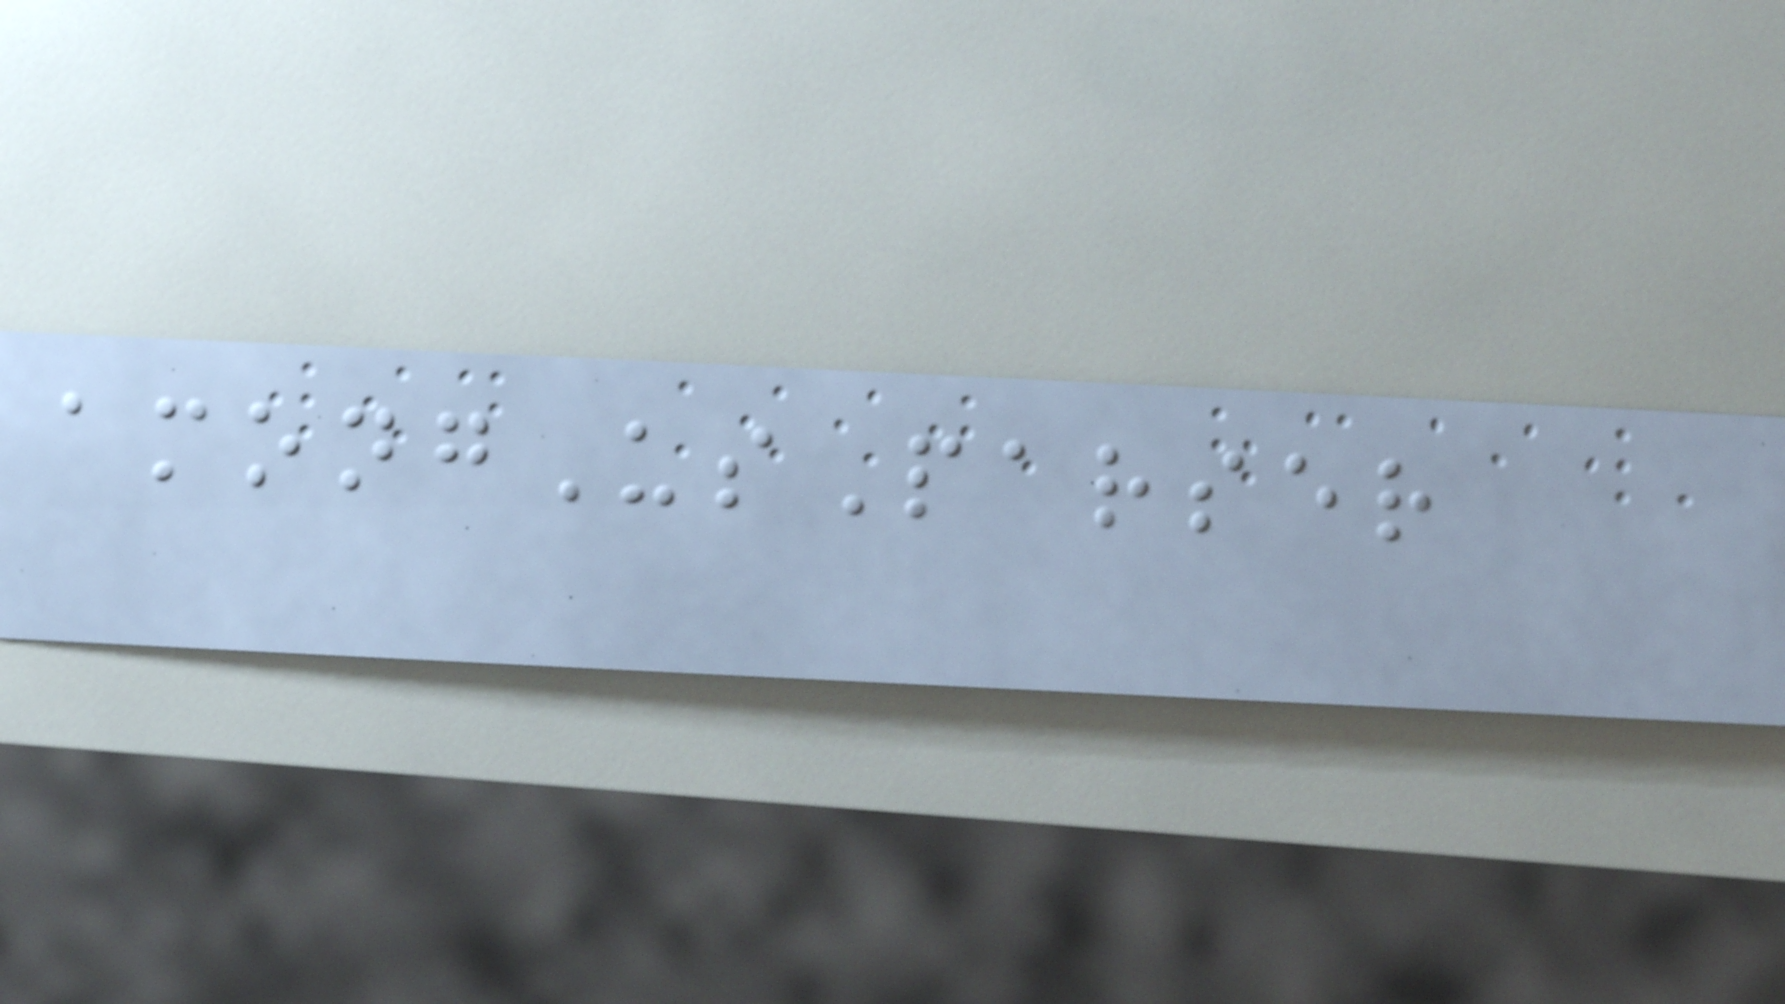amongUsParser
